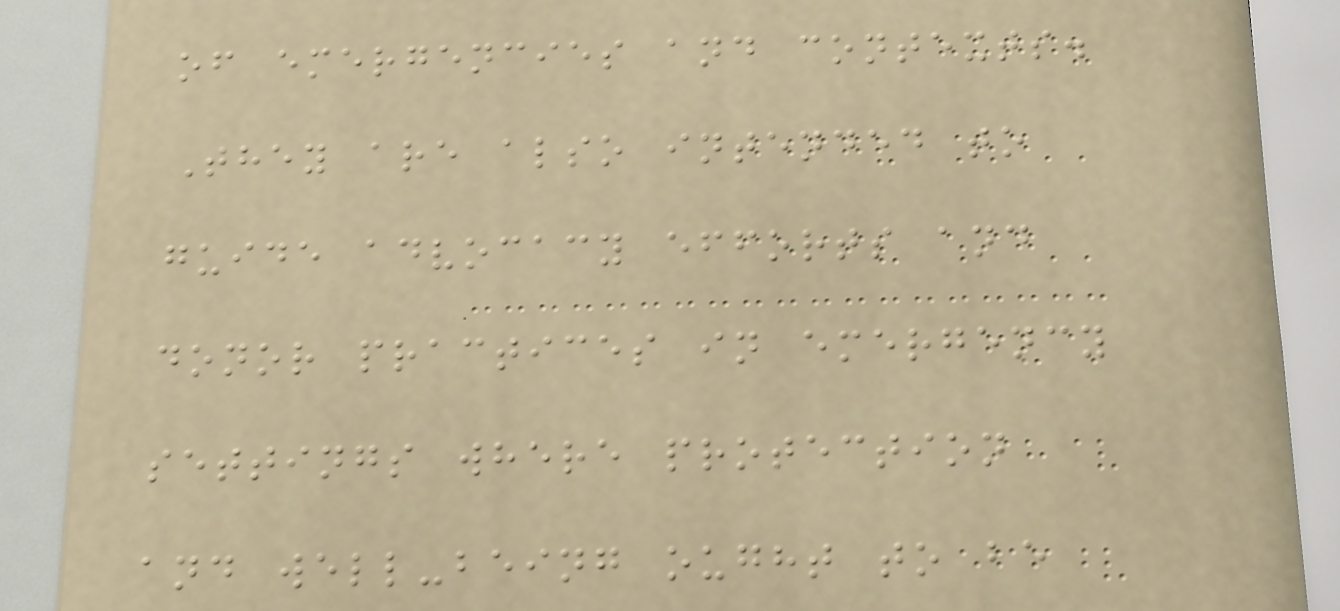of emergencies and contexts.
They are also intended to
guide advocacy efforts and
donor practices in emergency
settings where protection
and well-being ought to be
